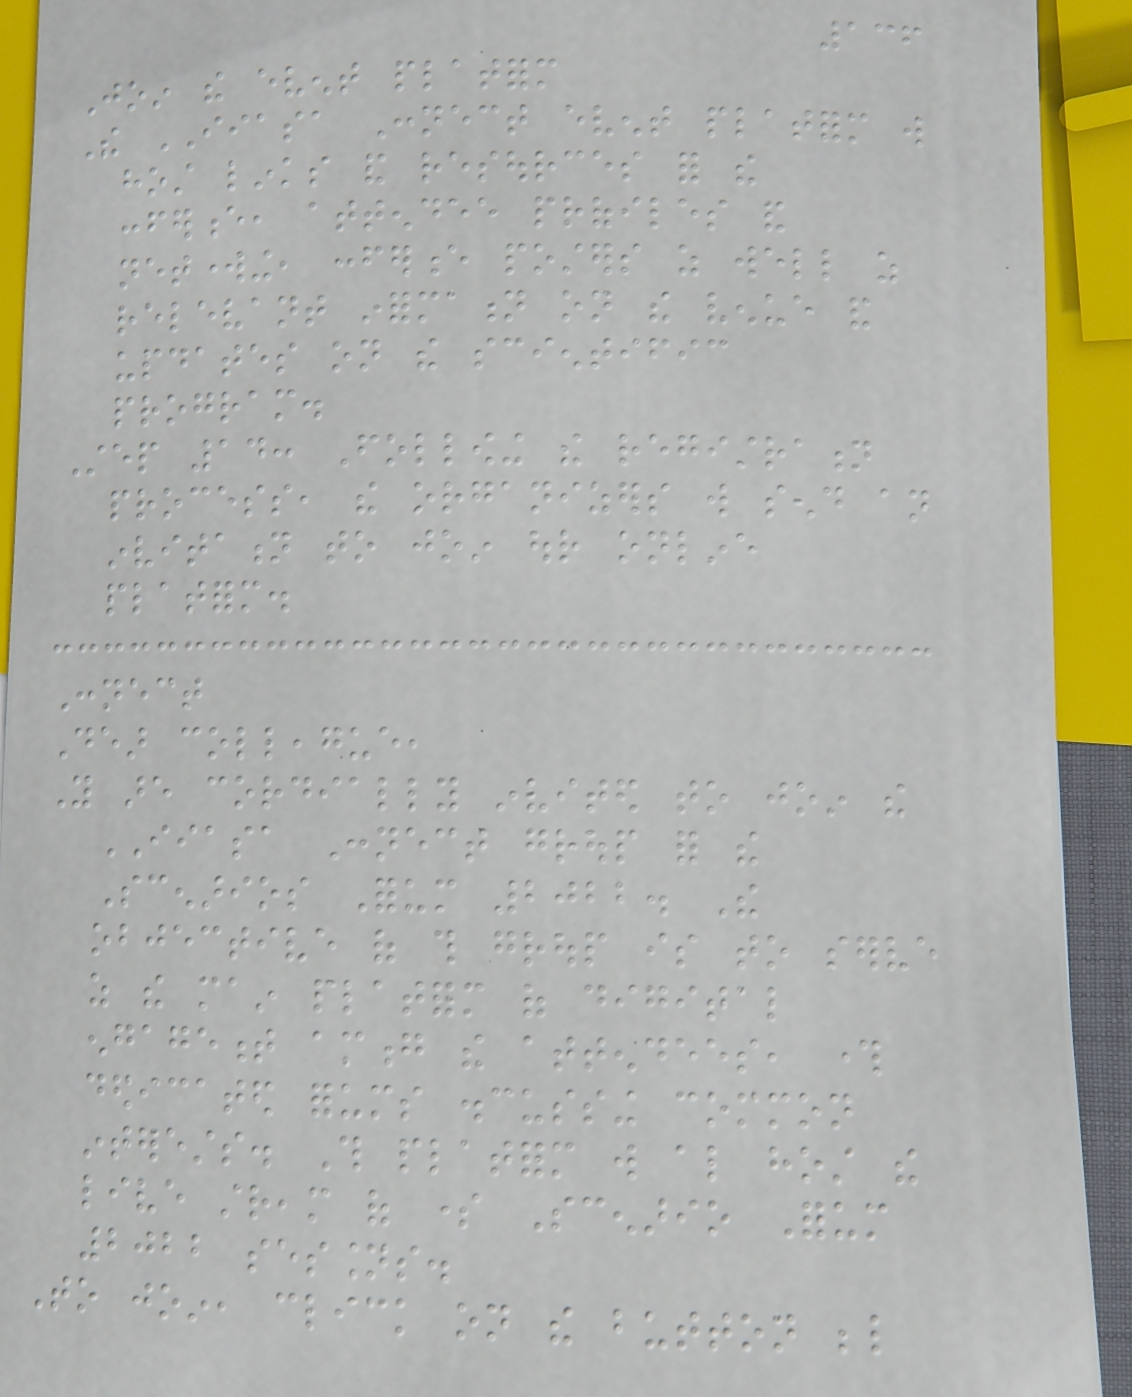136
Join the event platform
The IIASA Connect event platform will
host links and resources for the
conference, attendee profiles and
networking, conference posters as well as
relevant information on the venue and
updates on the scientific
program.
Step 14: Following the registration
process, the organizers will send an
invitation to join our online
platform.
Connect
Dear colleague,
You are cordially invited to join the
IIASA Connect group for the
Scenarios Forum 2022. The
objective of this group is to serve
as the main platform of digital
engagement among the attendees, through
dedicated forums discussing common
interests. This platform will also host the
live stream of some Scenario Forum
2022 sessions.
To join, click on the button below
